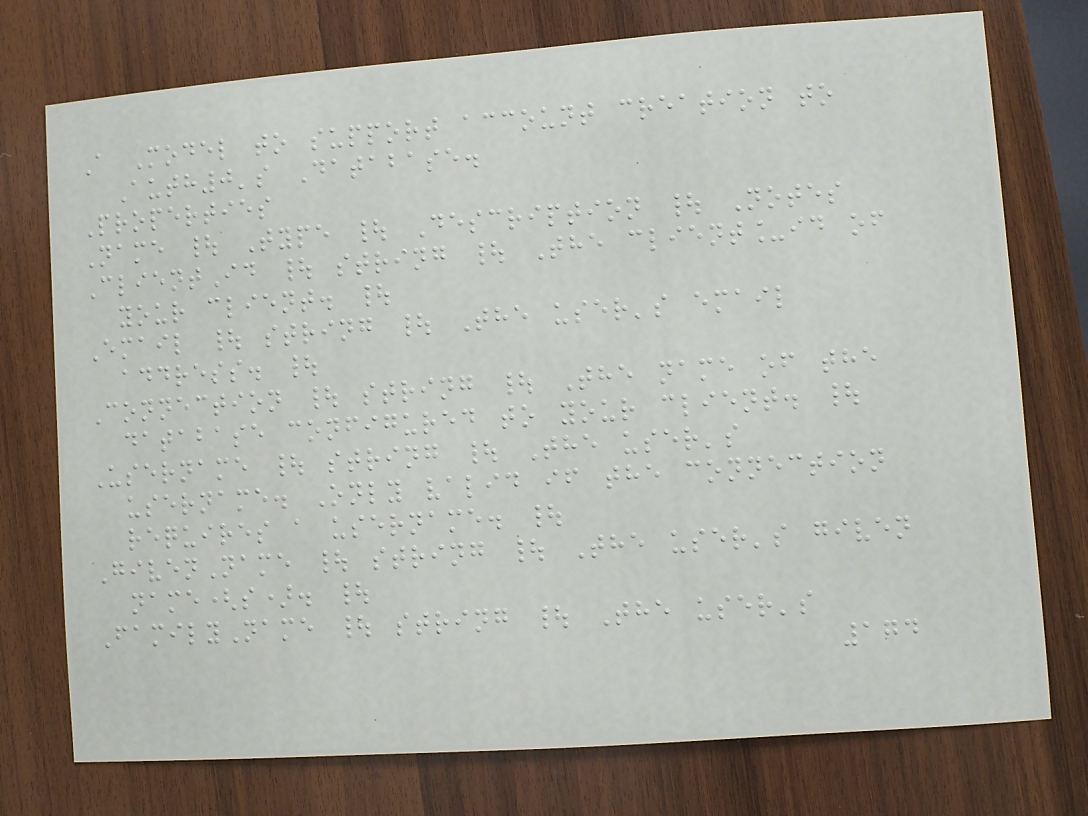A Model to support account creation to
Auth0's Database.
Properties
Name | Type | Description | Notes
ClientId | string | The client_id of
your client. |
Email | string | The user's email
address. |
Connection | string | The name of the
database configured to your client. |
Username | string | The user's
username. Only valid if the connection
requires a username. |
GivenName | string | The user's given
name(s). |
FamilyName | string | The user's
174
